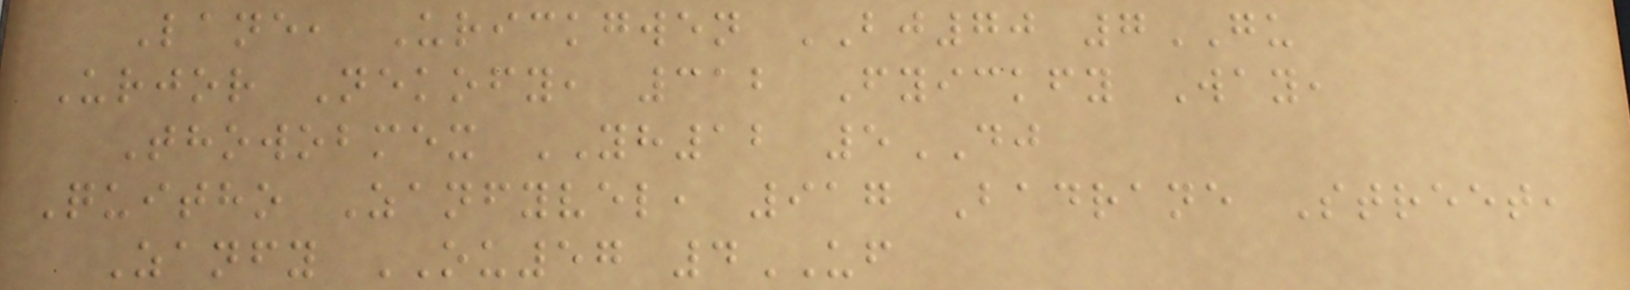Lane, Urickgwen BJ70 7GU
Urjor Nekofy, 312 Fyickfy Way,
Thowobmex YH12 5DJ
Quitho Zanfyvel, 917 Badrane Street,
Zanfy OU57 4UF
